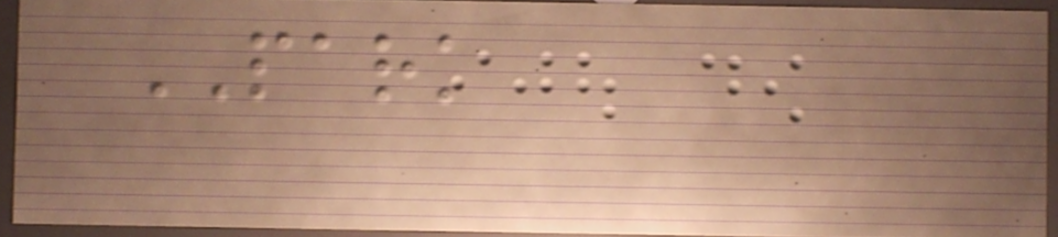PARK
